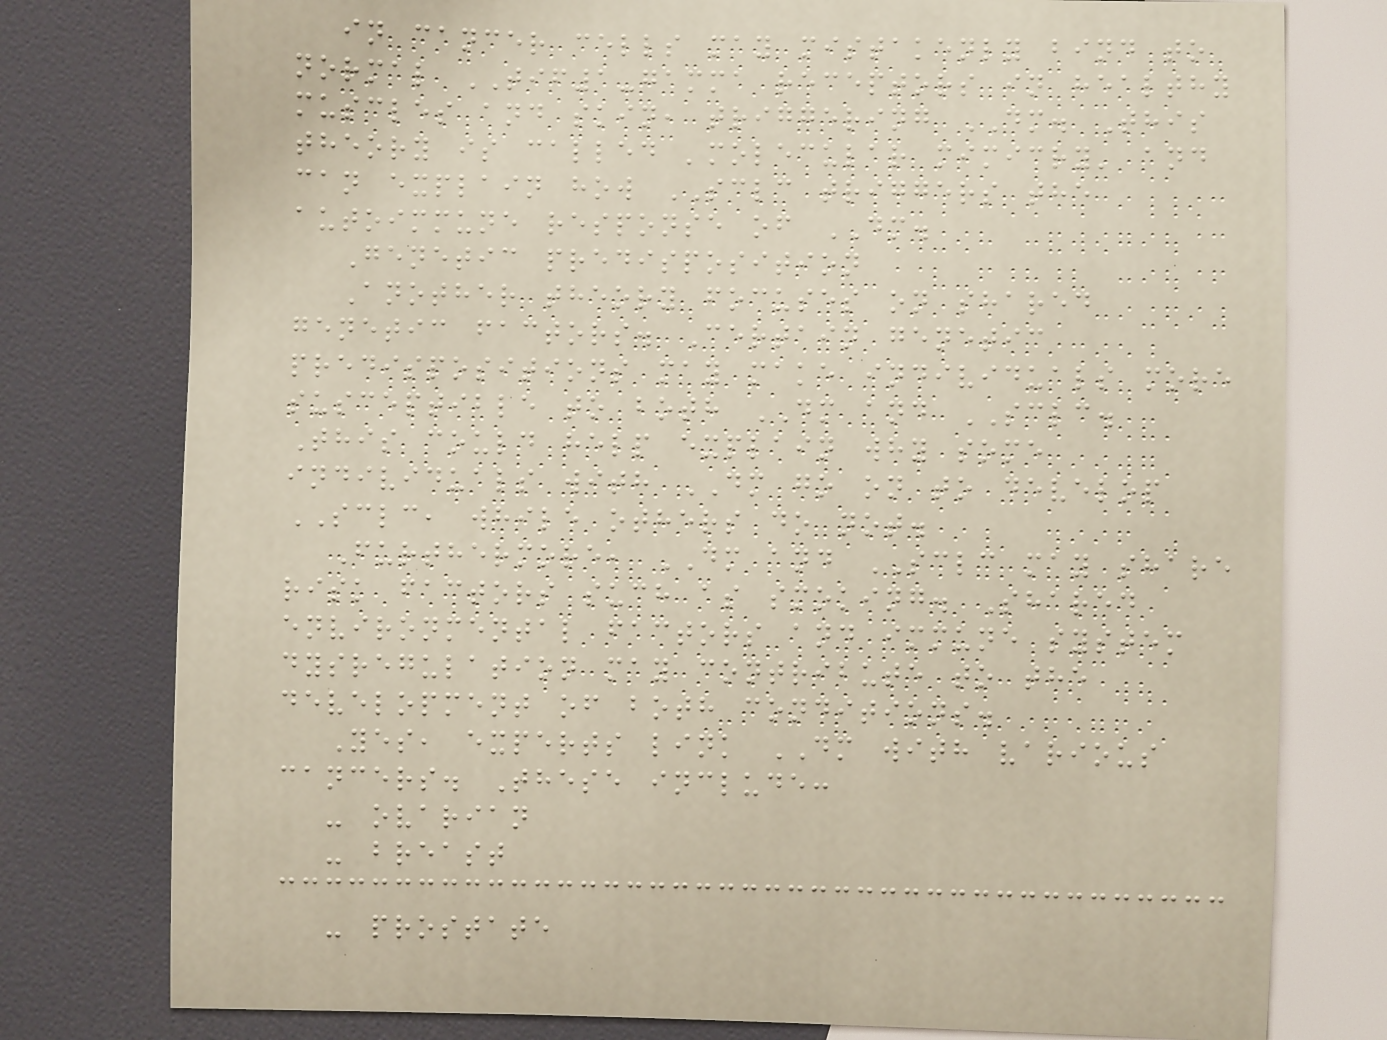in cancer cells may mistakenly bind to
normal TIF1-gamma receptors in healthy
muscles and skin, triggering DM. This
theory is called 'molecular mimicry' and
can explain how SCLC triggers the
autoimmune response of DM.
Genetic predisposition
Another theory focuses on shared
genetic factors. Certain genetic
predispositions may make individuals more
susceptible to both DM and SCLC.
This could help explain why some
individuals with DM go on to develop
SCLC, while others do not.
Furthermore, DM and SCLC may share
risk factors such as smoking. Shared
environmental factors and immune system
dysregulation may contribute to the
development of both conditions.
Yes, experts link DM with various
cancers. These include:
- ovarian
- breast
- prostate
